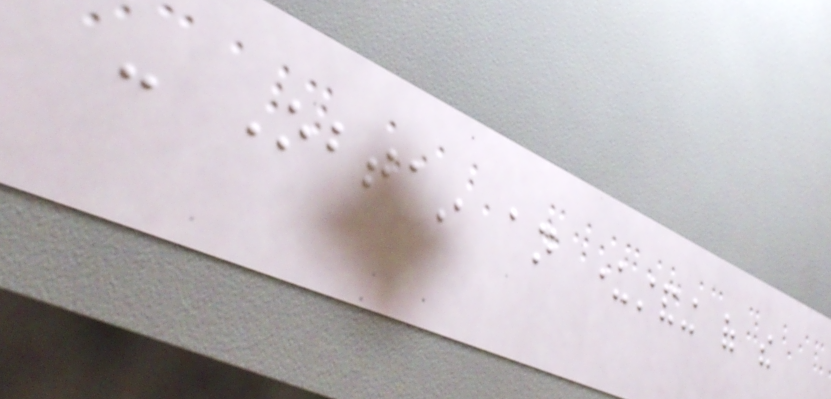- Obtain an understanding of the
